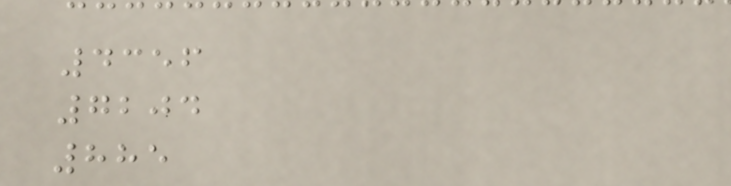4356
7204
885
